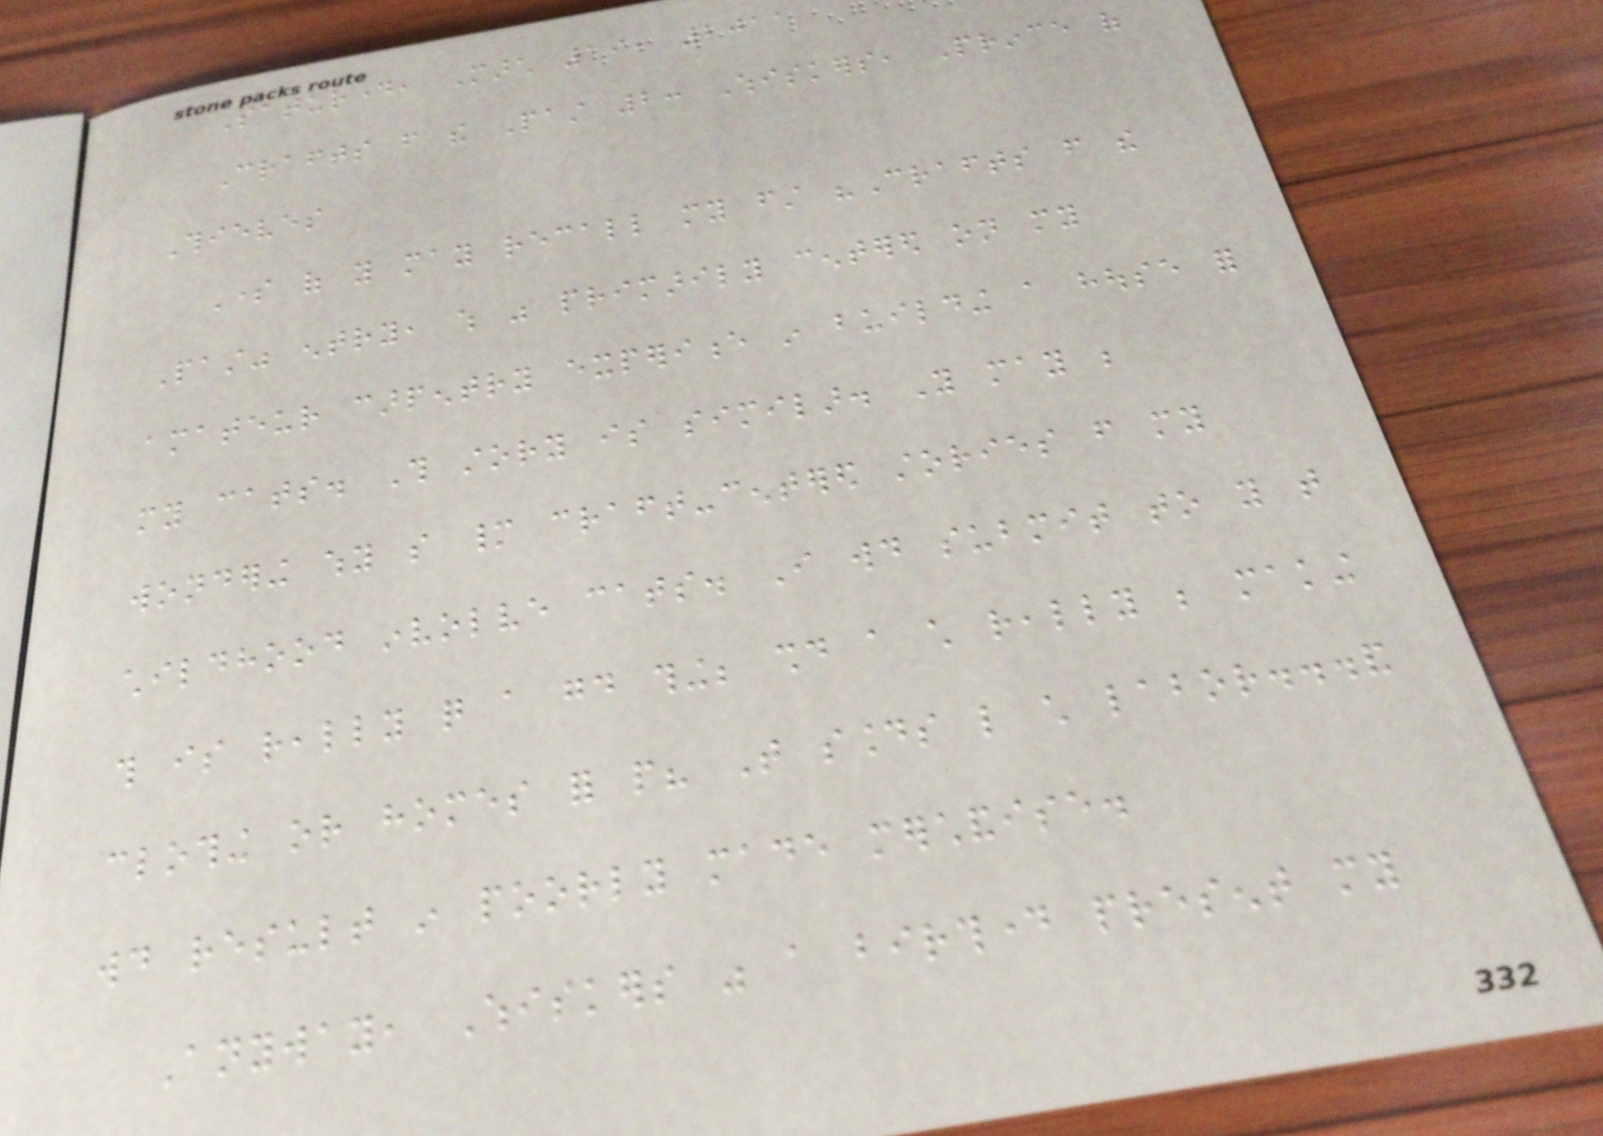Saturday, March 19, 2011
Crafts from the Past 2: Whiskers, Prince of
Thieves
Some of you may recall my first "Crafts from the
Past" entry, which was primarily centered on my
amateur carpentry experience in building a house for
my cats. This story is similar. You may be
wondering why so many craft-centered stories from my
childhood involve cats. I would submit to you that
this is really quite a good thing; should a child really be making
clothing or homes for people? That sounds like child labor...and
would result in poorly made merchandise.
Anyway, Whiskers was a birthday present my
